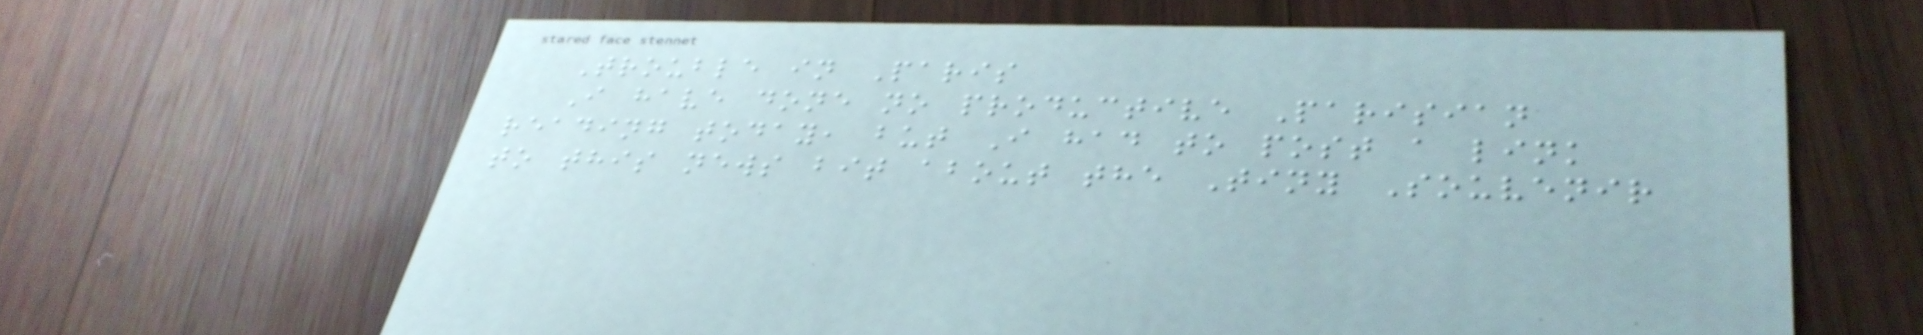Trouble in Paris
I have done no productive Parisian
reading today, but I had to post a link
to this news bit about the Tiny Souvenir
